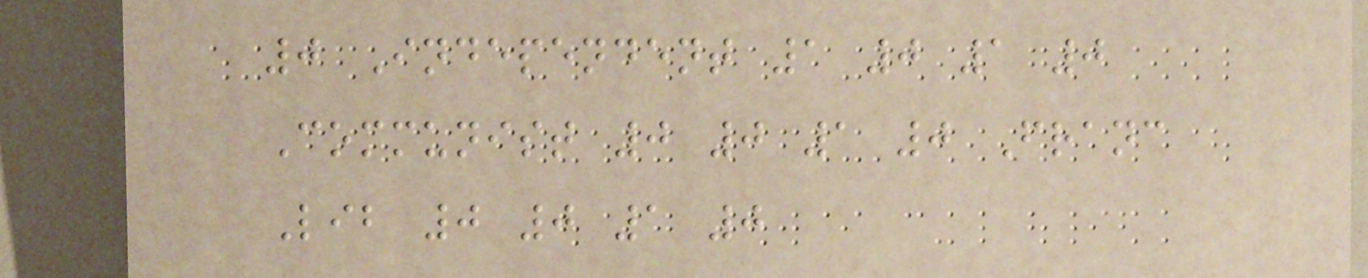0 Independent 1 0 1 0
Communist 0 0 1 0 Franc
Lib 0 0 1 0
